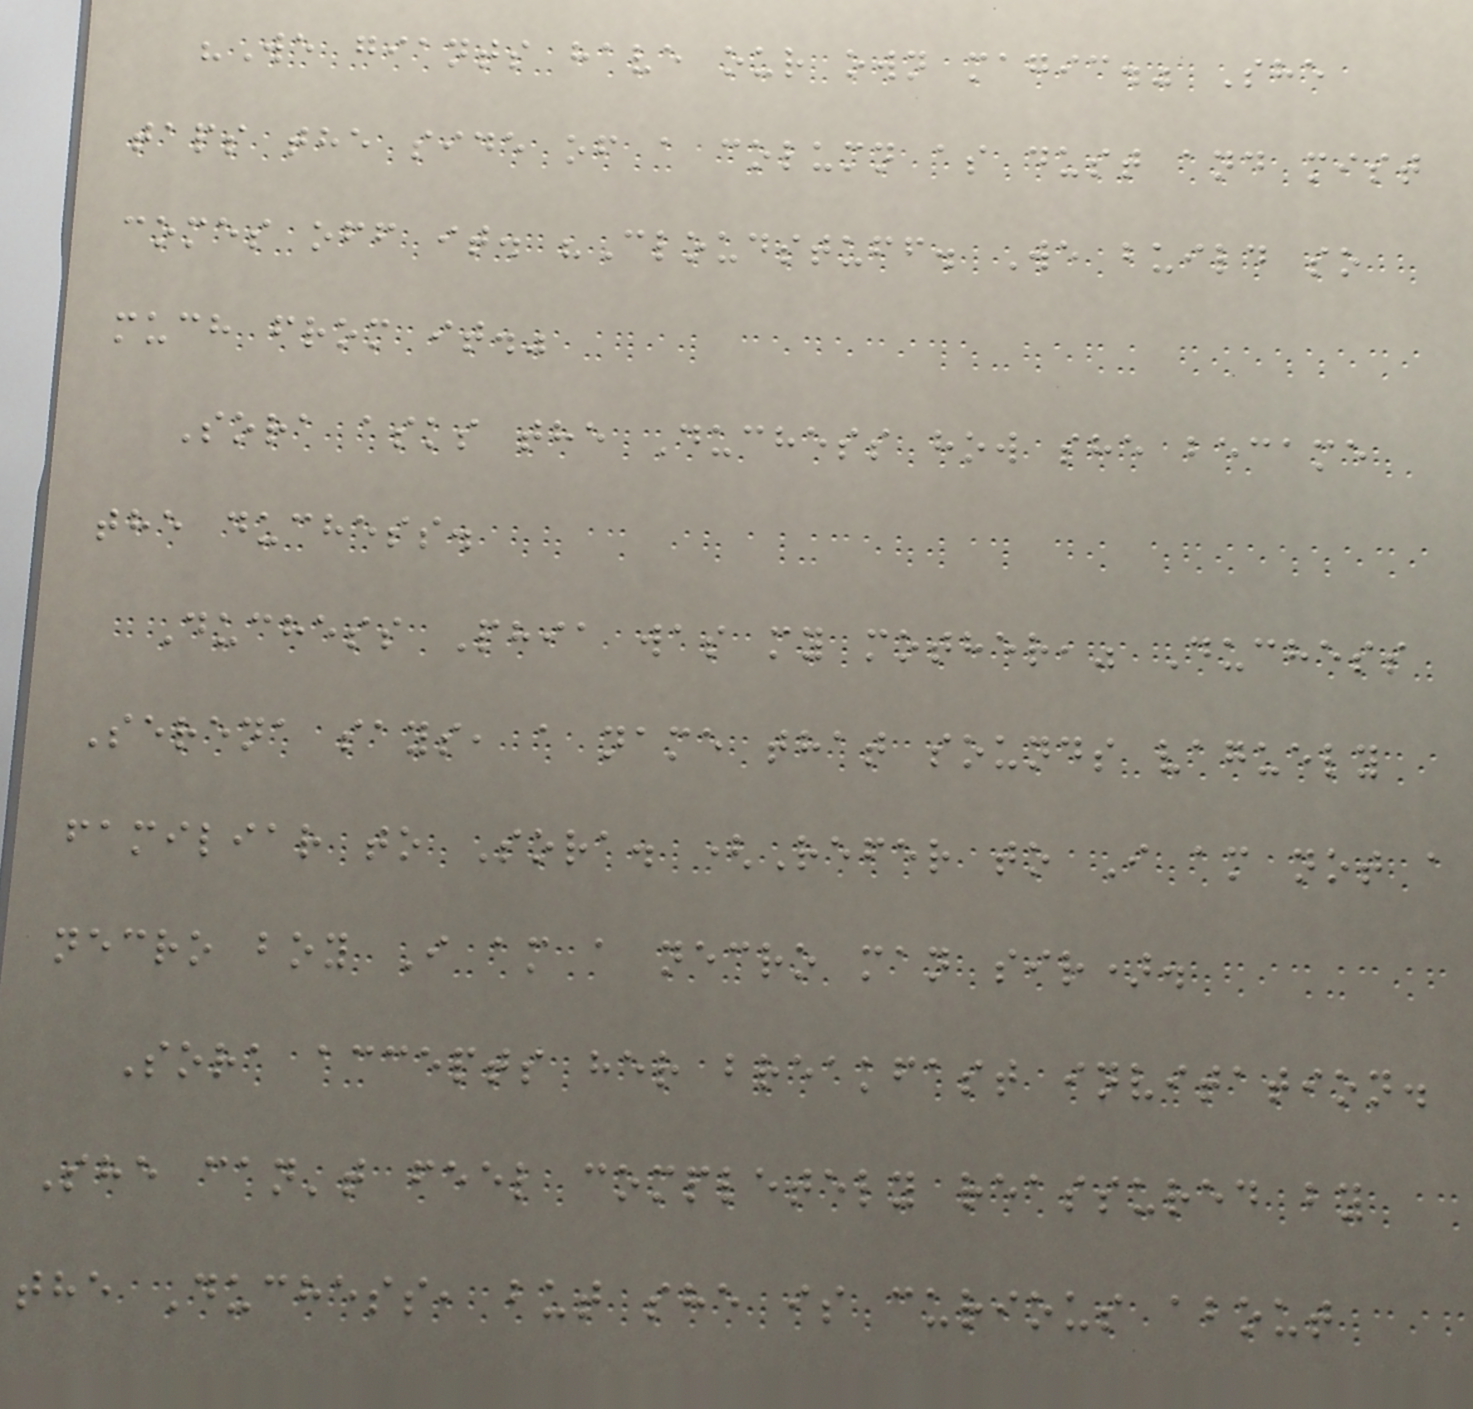"We giants have our own magic." She
taps the side of a column as dust and mist
comes off it. "Cloudstuff. We build so
much from it."
Sora asks the Duchess how she became
the duchess.
Duchess Phia was my mother," Duchess
Serena says, a name that sounds vaguely
familiar to Sora. (Refer to I am not a
necro boy I am a necro man sir).
Sora accepts her breakfast invitation.
She can't feel completely reassured by
the Duchess, but she is curious about
